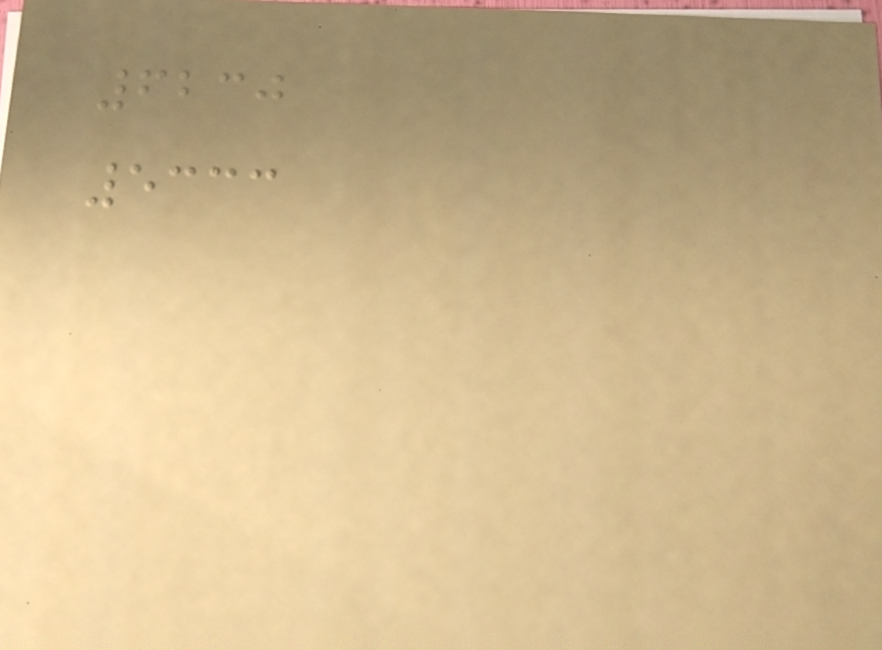6230
5333
